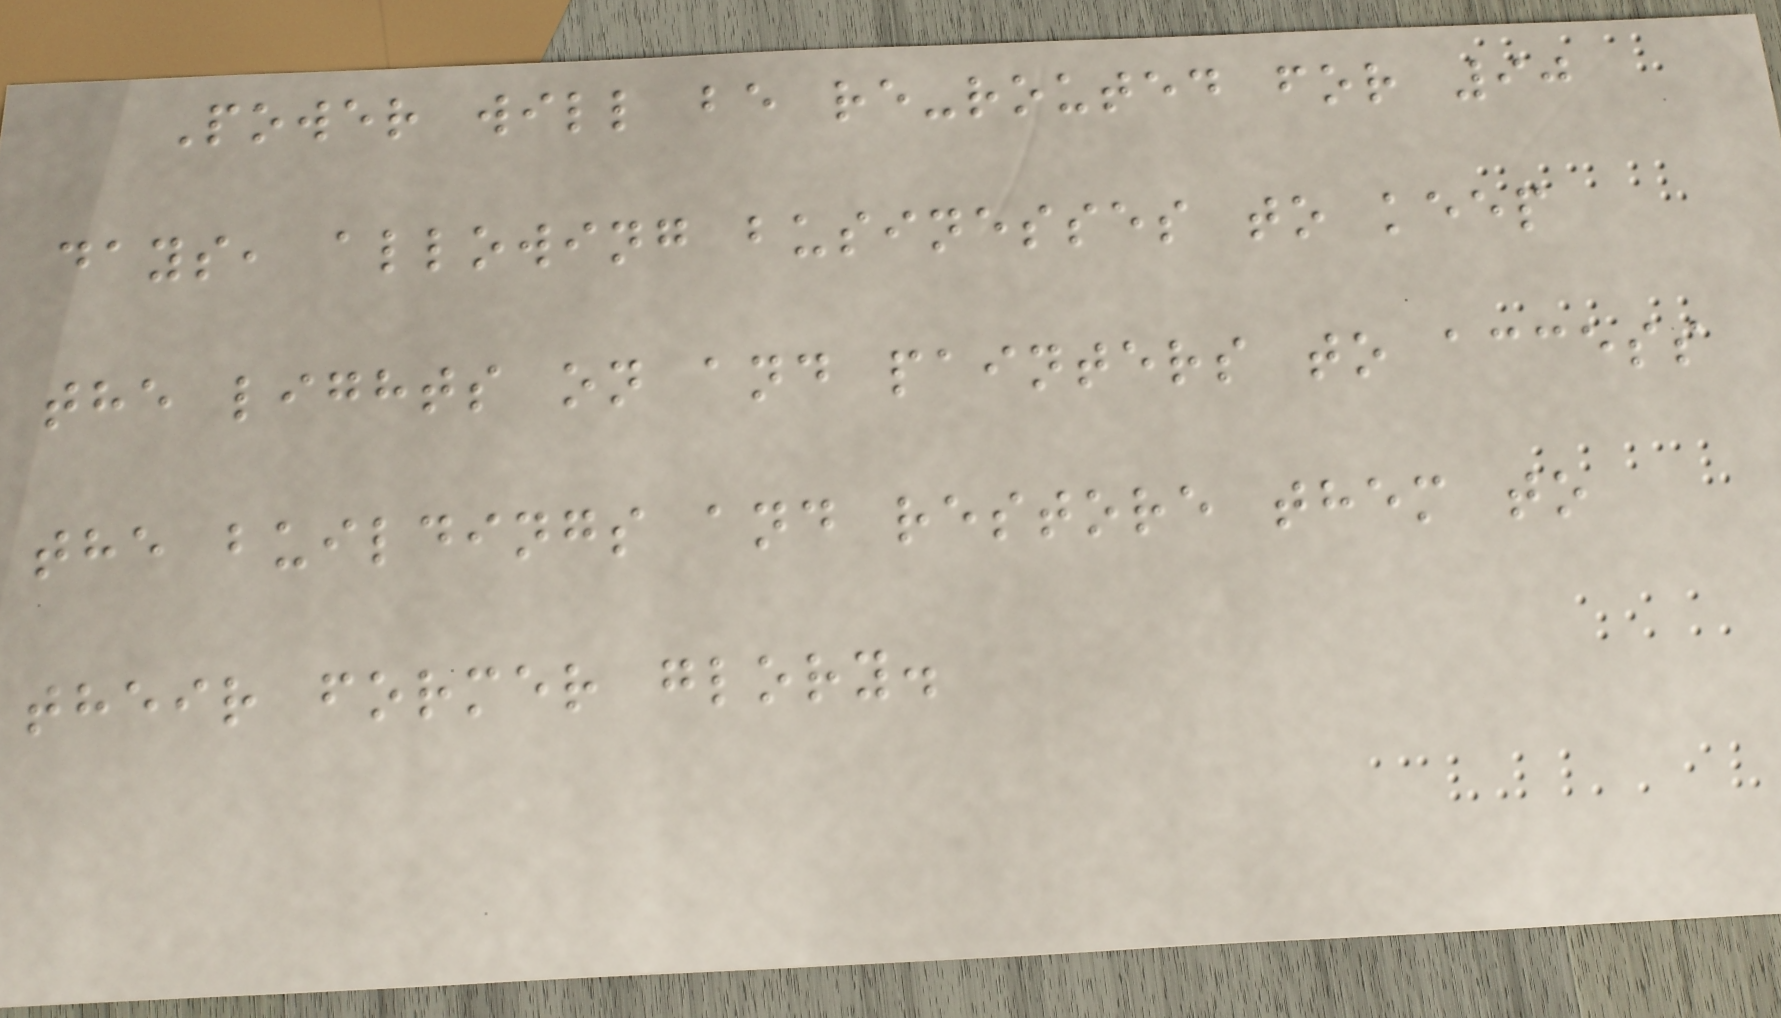Power will be re-routed for 90
days, allowing businesses to keep
the lights on and painters to access
the buildings and restore them to
their former glory.
